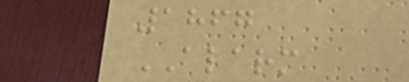1867
ALARM
